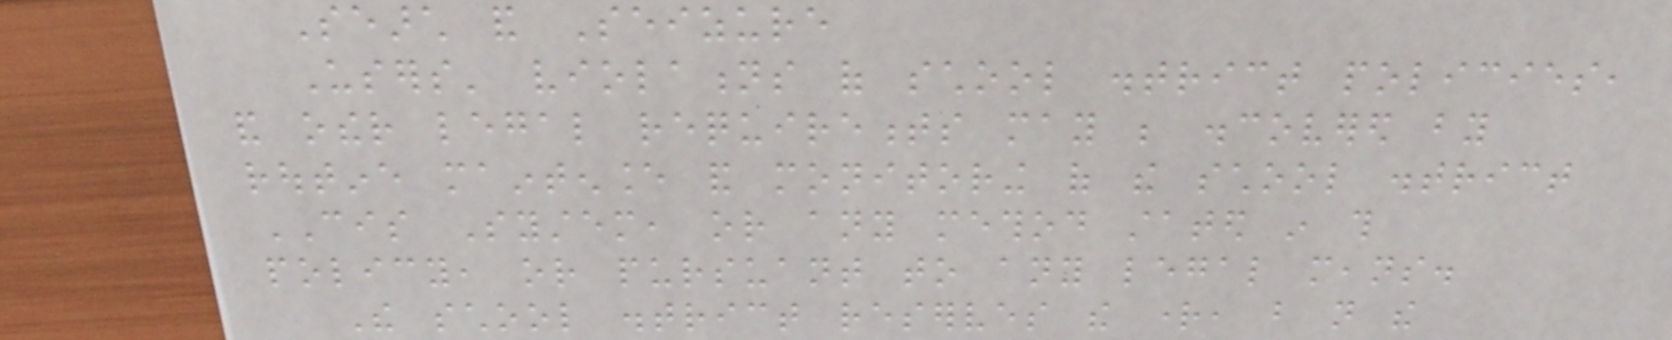Search and Seizure
Users' violations of school district policies,
and other legal requirements may be discovered by
routine maintenance and monitoring of the school district
CIS System, or any method stated in this
policy, or pursuant to any legal means.
The school district reserves the right, but not the
